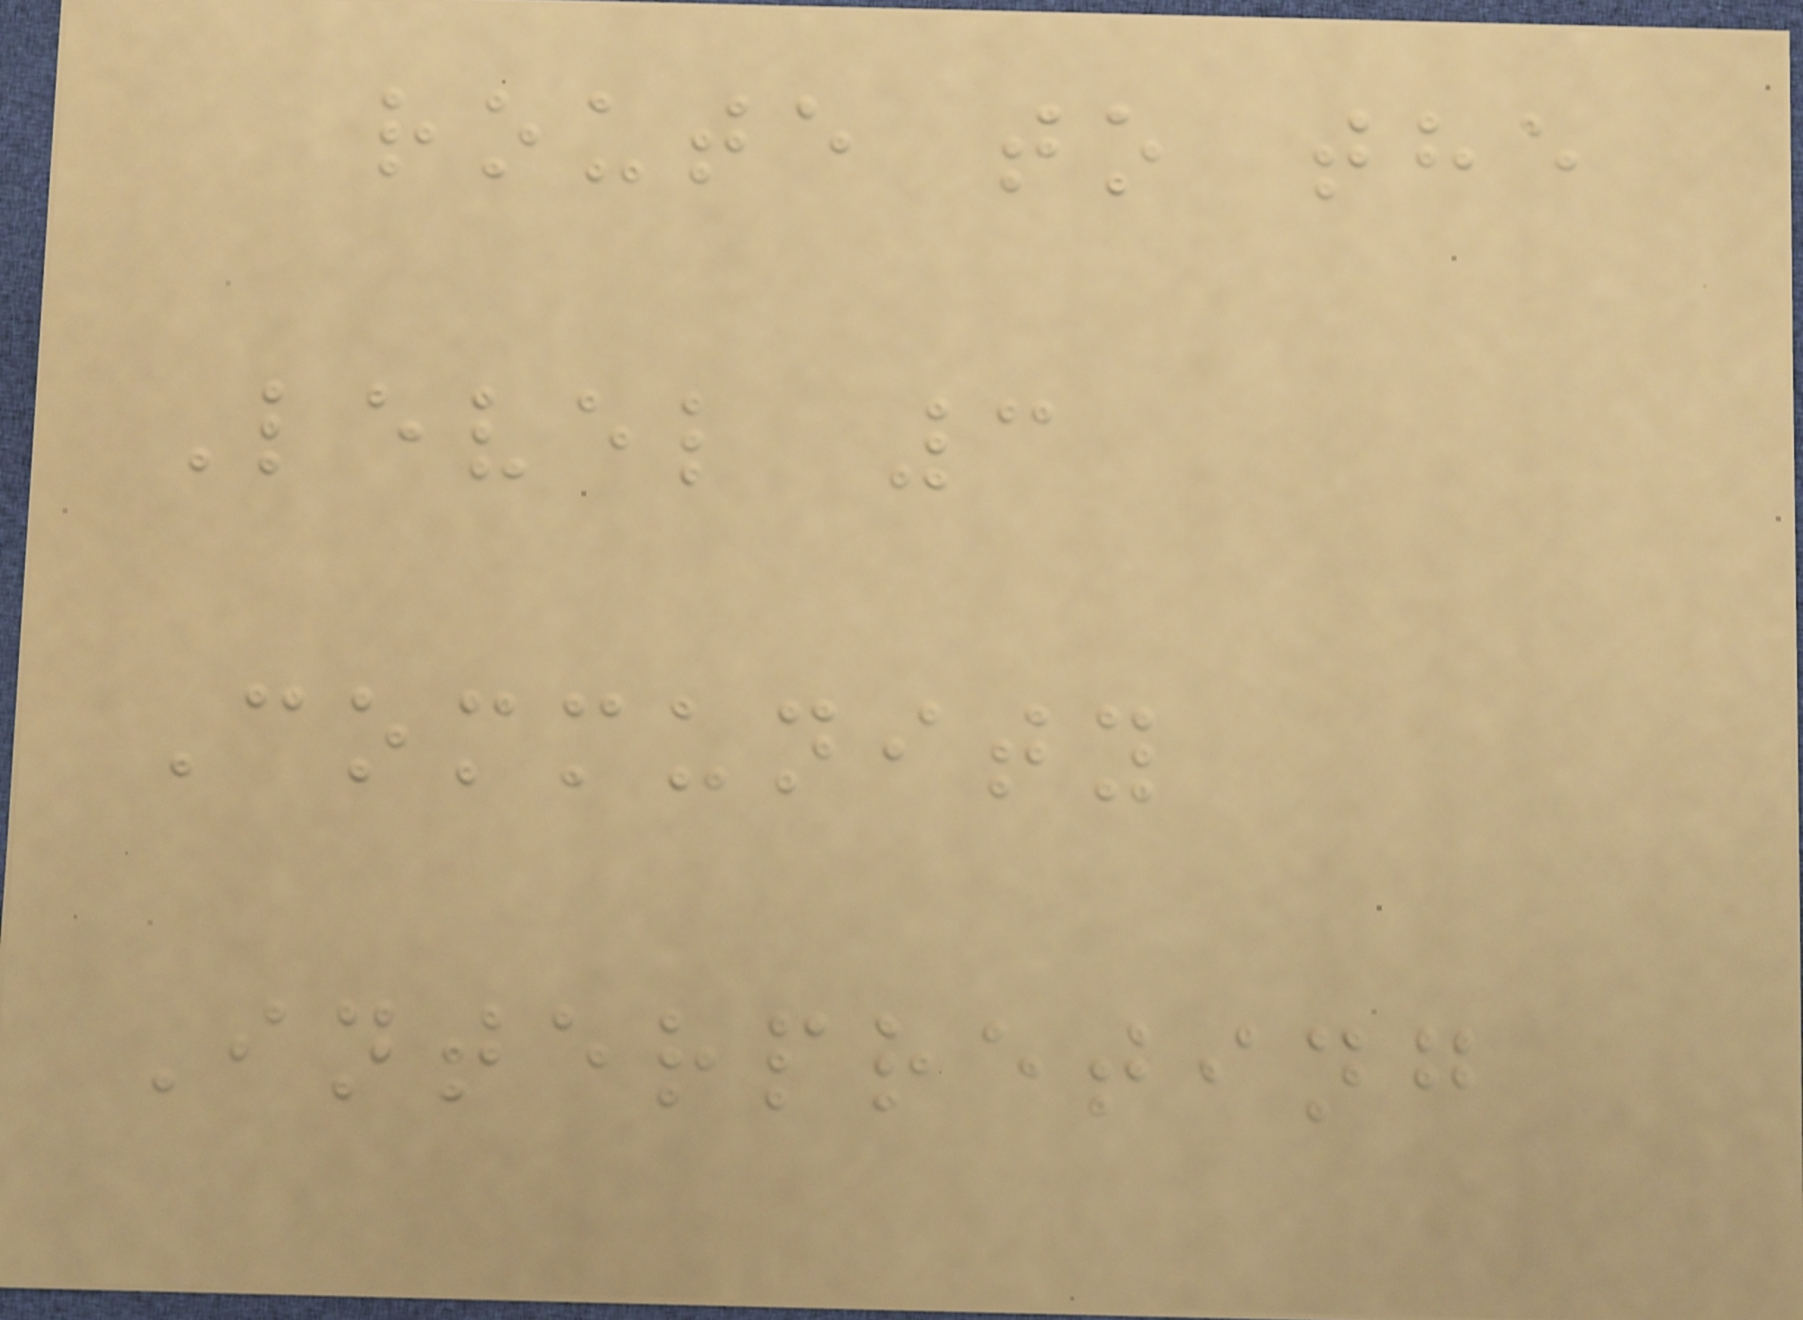route to the
Level 3
Community
Interpreting
